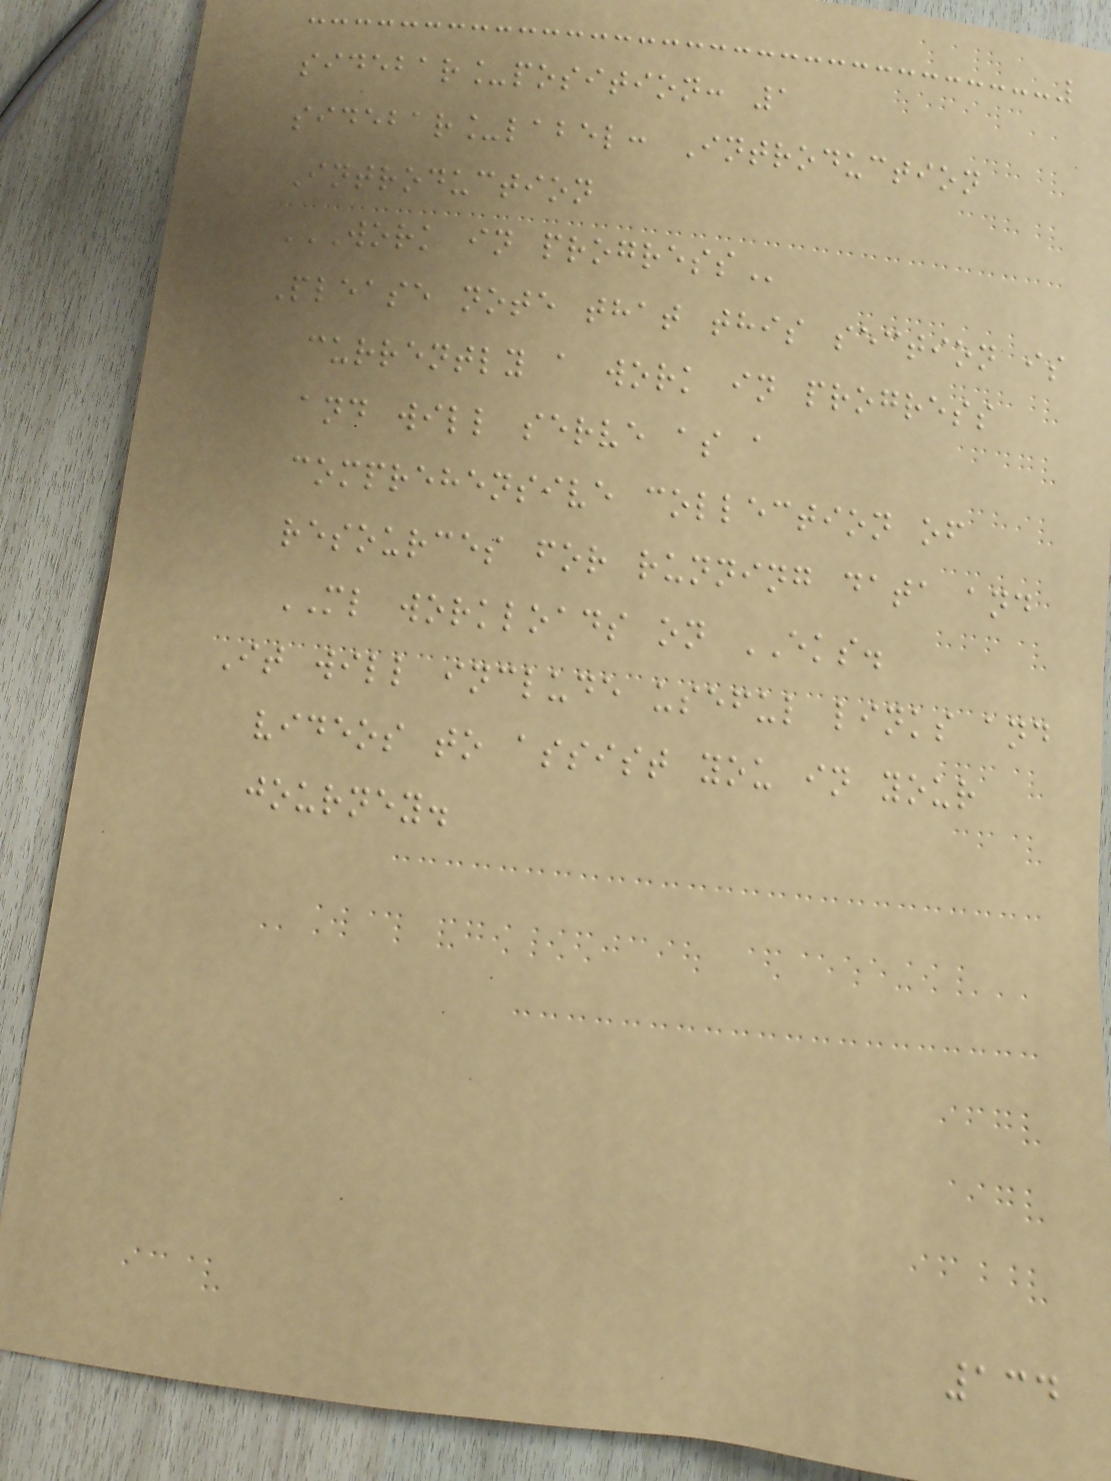sidebar_position: 1
sidebar_label: Introduction
Introduction
WORK IN PROGRESS
Please note that this section is
currently a work in progress
and will serve as a
comprehensive collection of
resources for running data and
ML workloads on EKS.
It will include useful links and
videos to assist you in your
journey.
134
